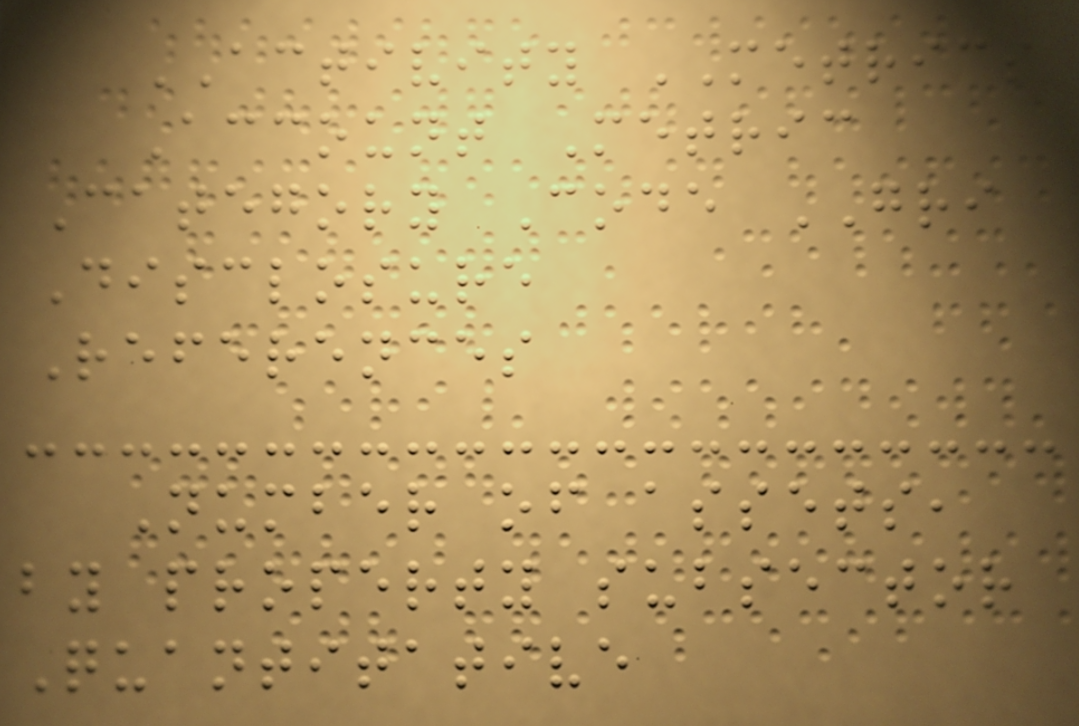ACTIVITY METRICS
Account Metric
Category Code GRI
Disclosure
References
Number of assets,
by property subsector
Quantitative
